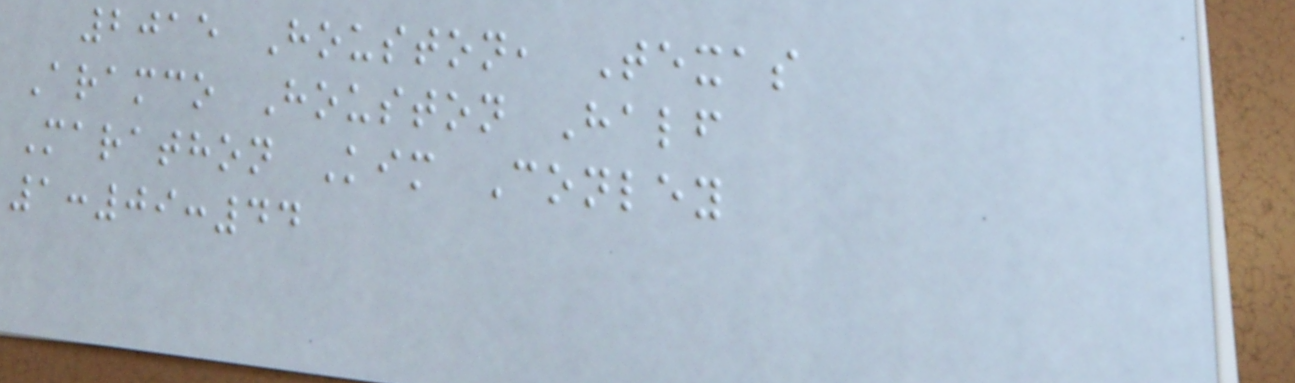2015 Houston, Texas
Aramco Houston Half
Marathon Kim Conley
1:09:44
